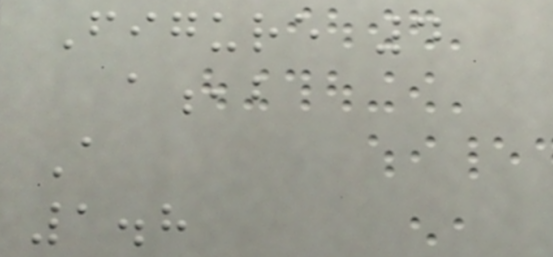Figure 4
a,b
A
1.8
